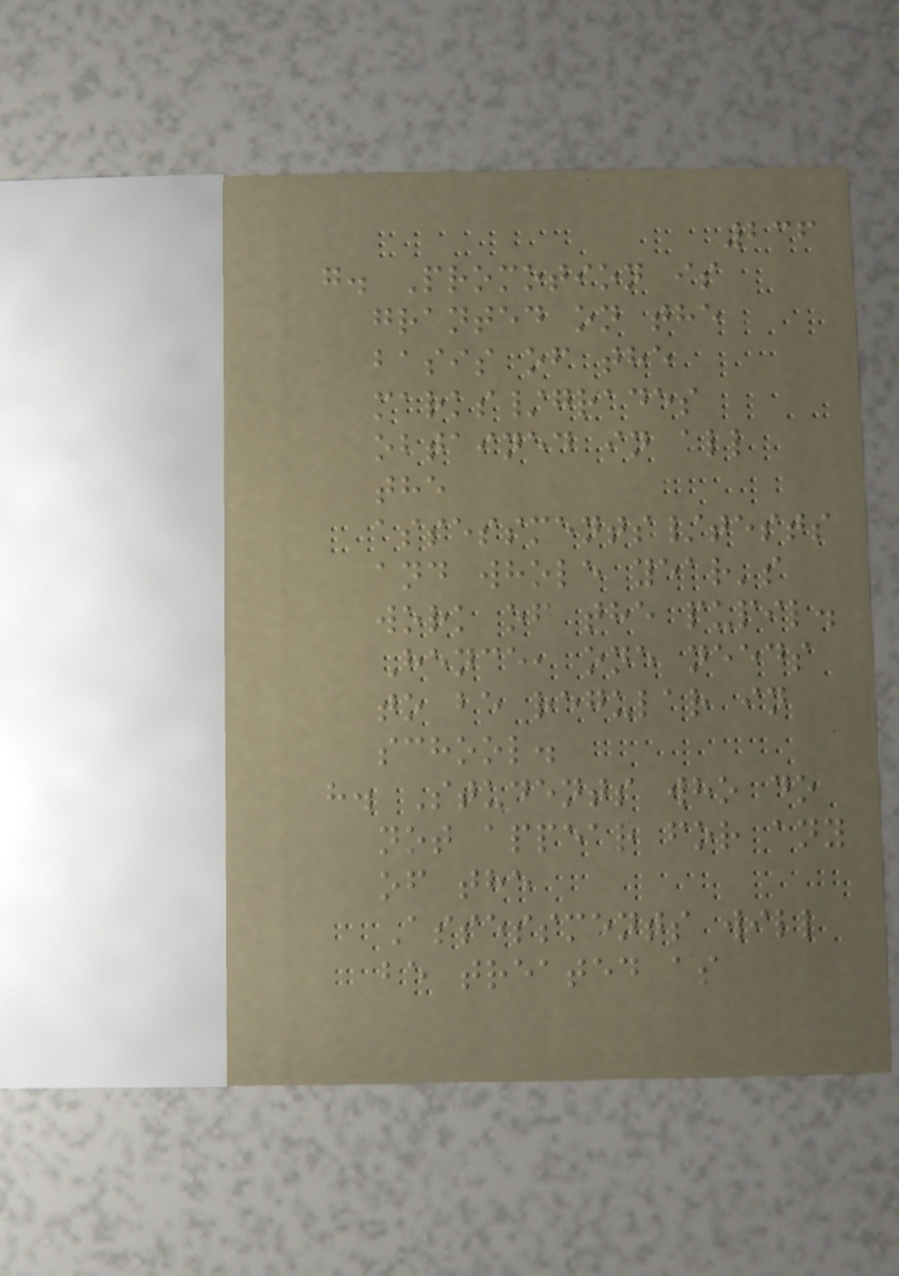236
g. Promotion is
granted on the
basis of the
marks/grades
obtained in all
the
assessments/tests
and whole year's
work of the pupil.
Hence, one needs
to be regular in
school.
h. Students who do
not appear for any
of the
Assessments will
be treated as
